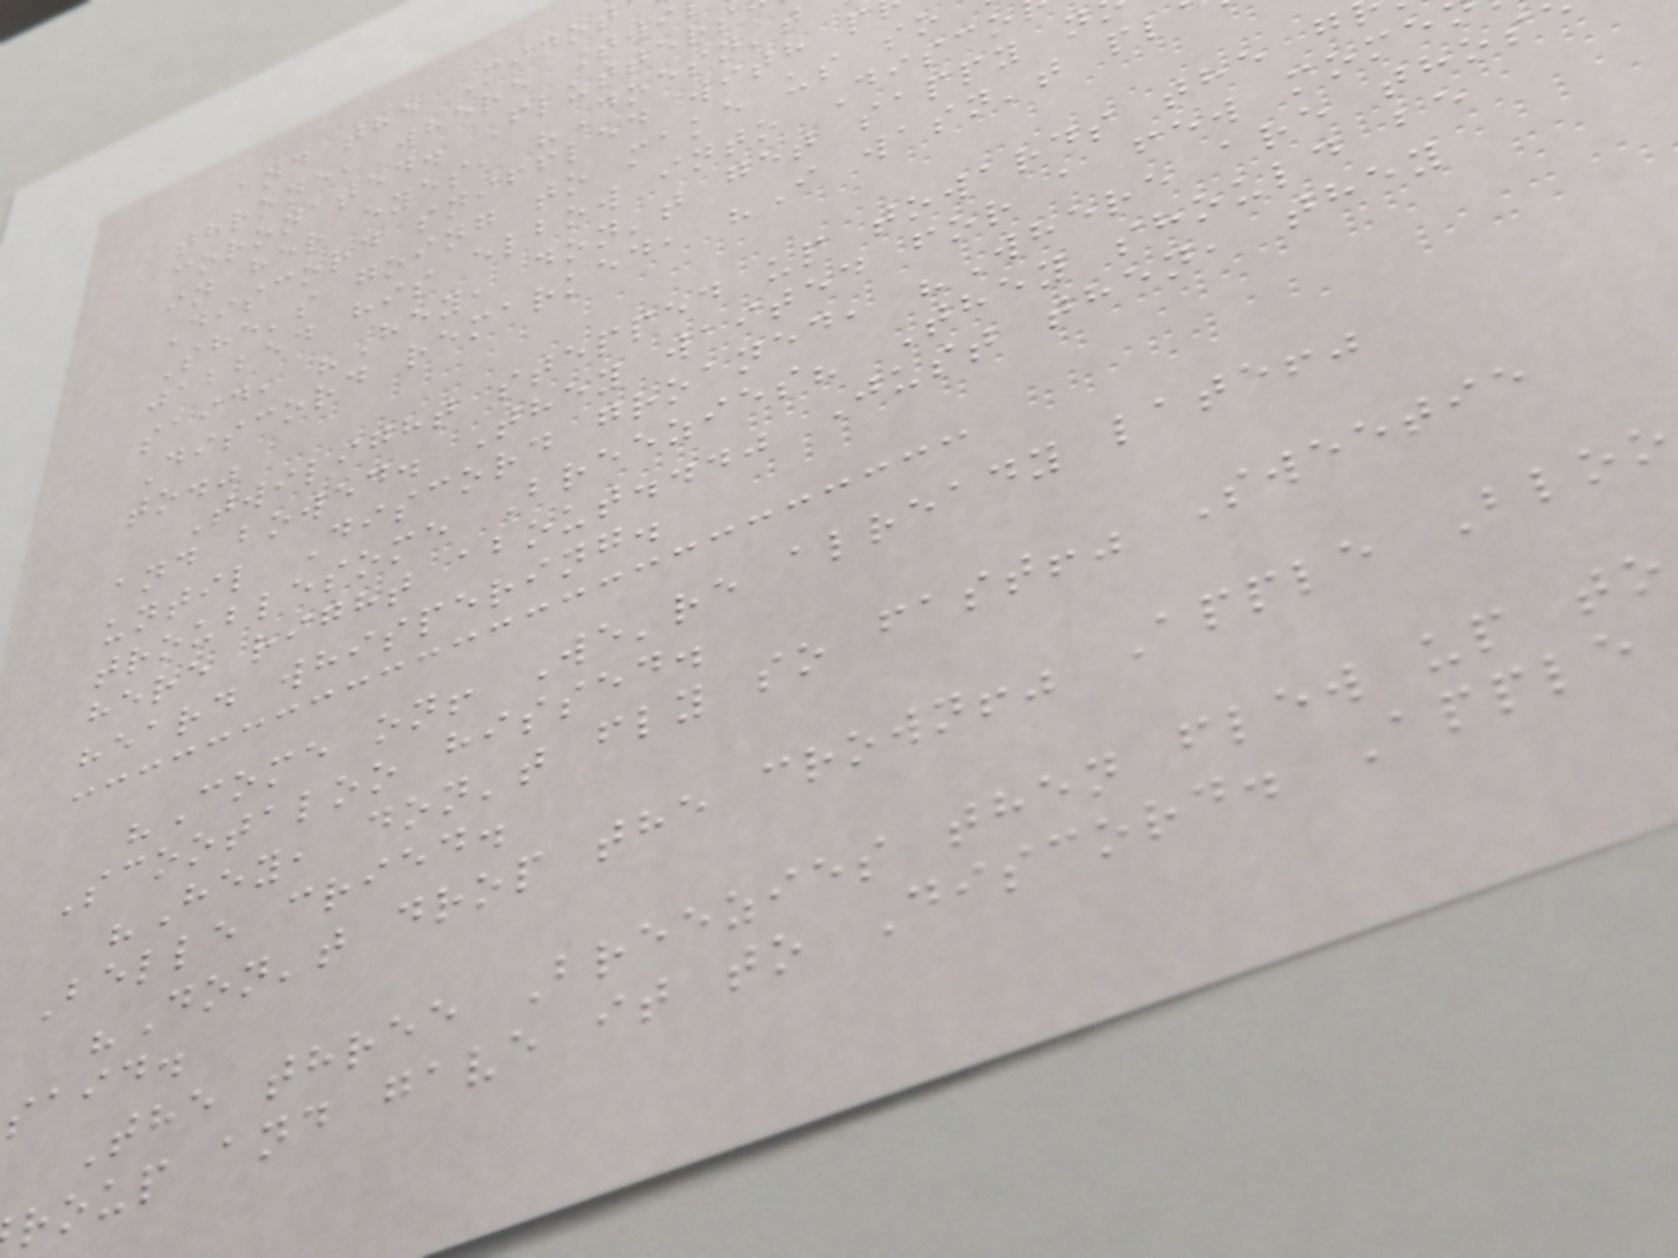and the Minot
throne, where Twi
coronated. Flutters
in her eyes, "Doesn't
Discord sniffled with p
She's going to make us so
jabbed his elbow into Disco
said, "Hey, don't get sappy n
Discord remarked, "I wasn't pl
to."
Twilight stepped up towards the g
and bowed. They waited for a few mome
until Discord groaned, "Where are thos
troublesome Breezies? They should be
here right about..." Just then, they
heard whispering.
"Come on! We're already late!"
Scootaloo hissed.
"Hey, don't fly so fast!" Sweetie
Belle cried.
"Don't drop the crown!" Apple Bloo
said.
The three Breezies then flew up to
roup and gave it to Discord. Apple
